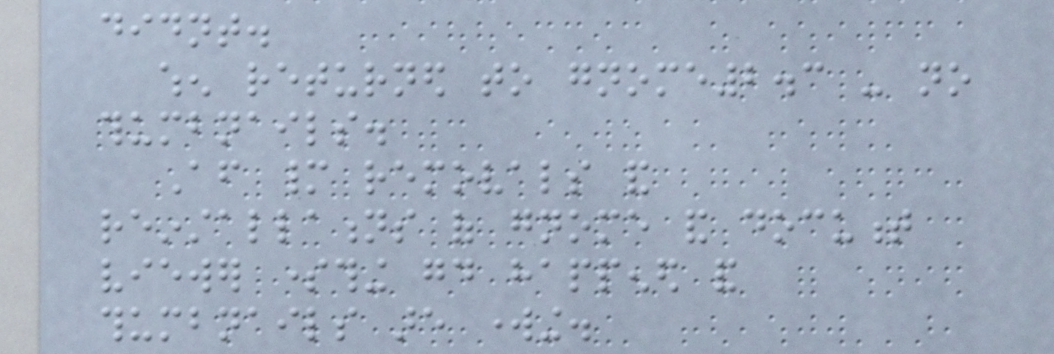didnt.
when returned to gnome2.3 - no
thumbnails.
After many removals and
reinstallations of gnome and document
viewer something good happened and
thumbnails are working.
